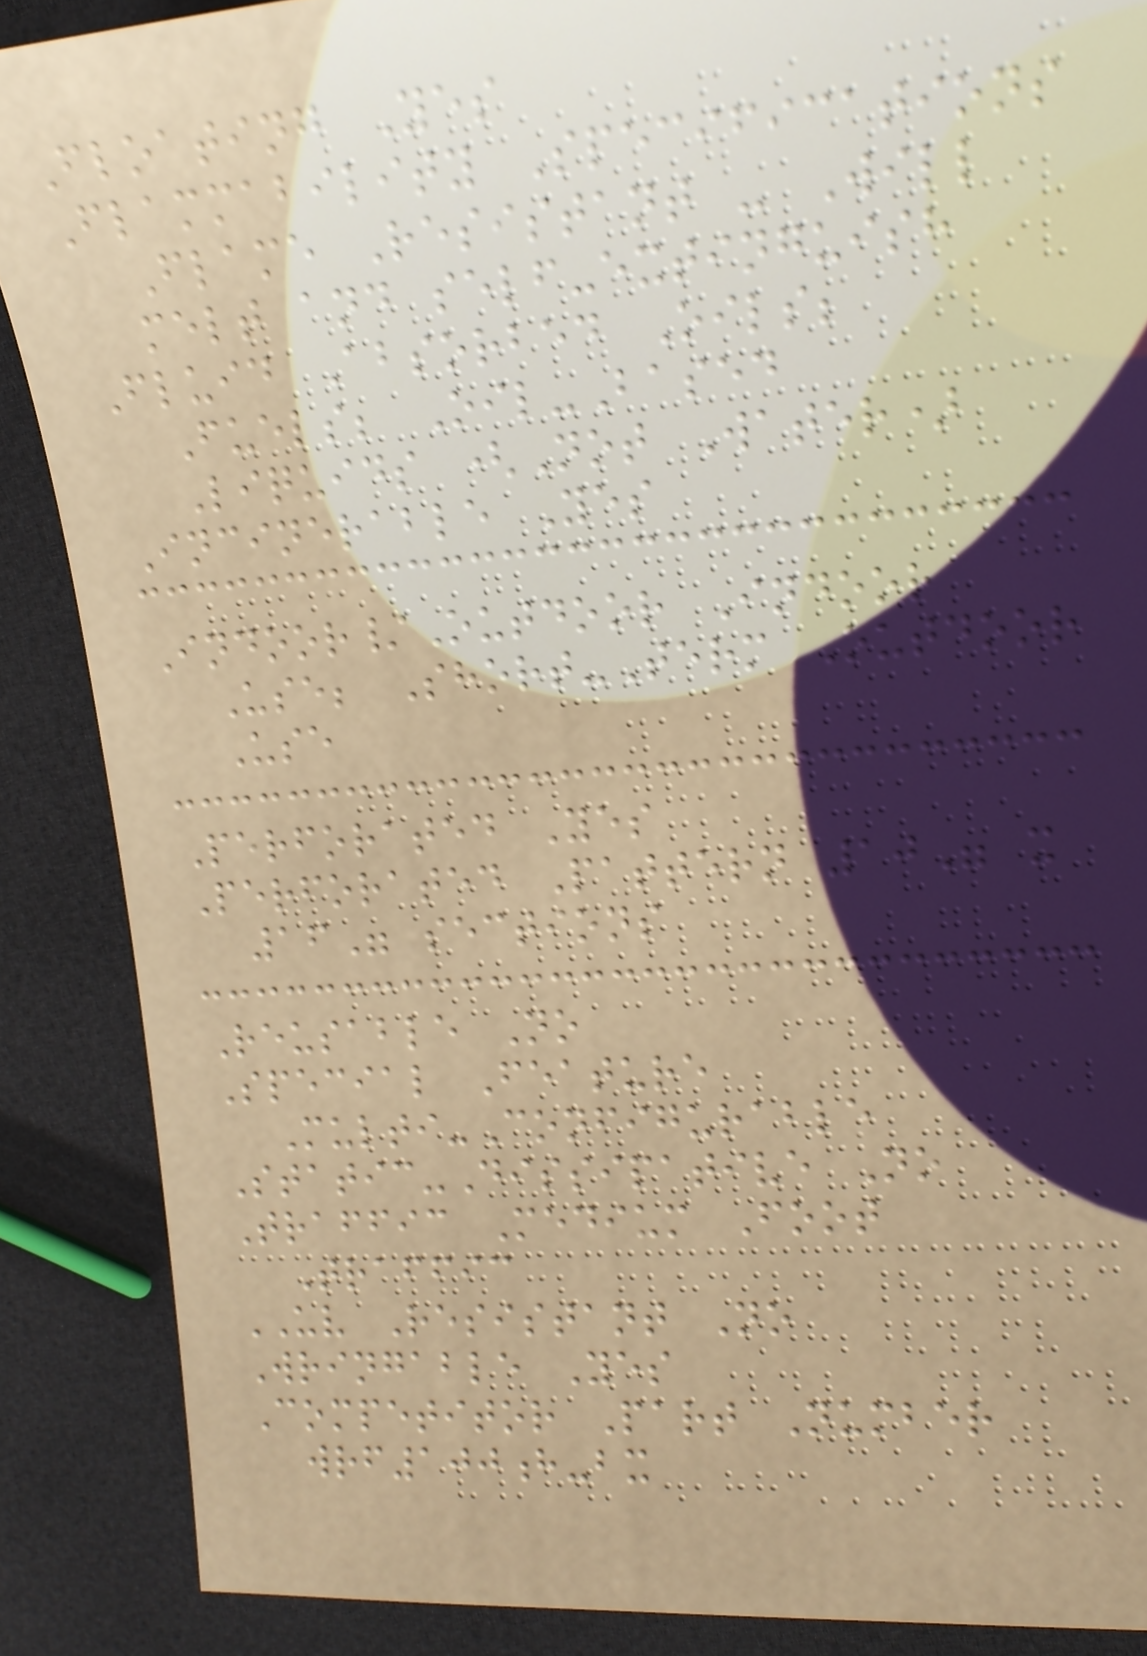Floating Yes
Flammability Specifications
Flame Resistant - Will
melt and self-extinguish
Fluid Absorbed Oils;
Fuels; Oil-Based
Liquids (Not Water)
Incinerable Yes
Indoor/Outdoor Indoor
Use; Short-Term Outdoor
Use
Perforated Yes
Perforated Pattern 10" x
16" sections
Reusable No
Special Feature
Multi-Configurable
Static-Dissipative No
Traffic Medium Foot
Traffic
UV Resistant No
Wringable Yes
Competitor Part Number
wrf100h-bx
